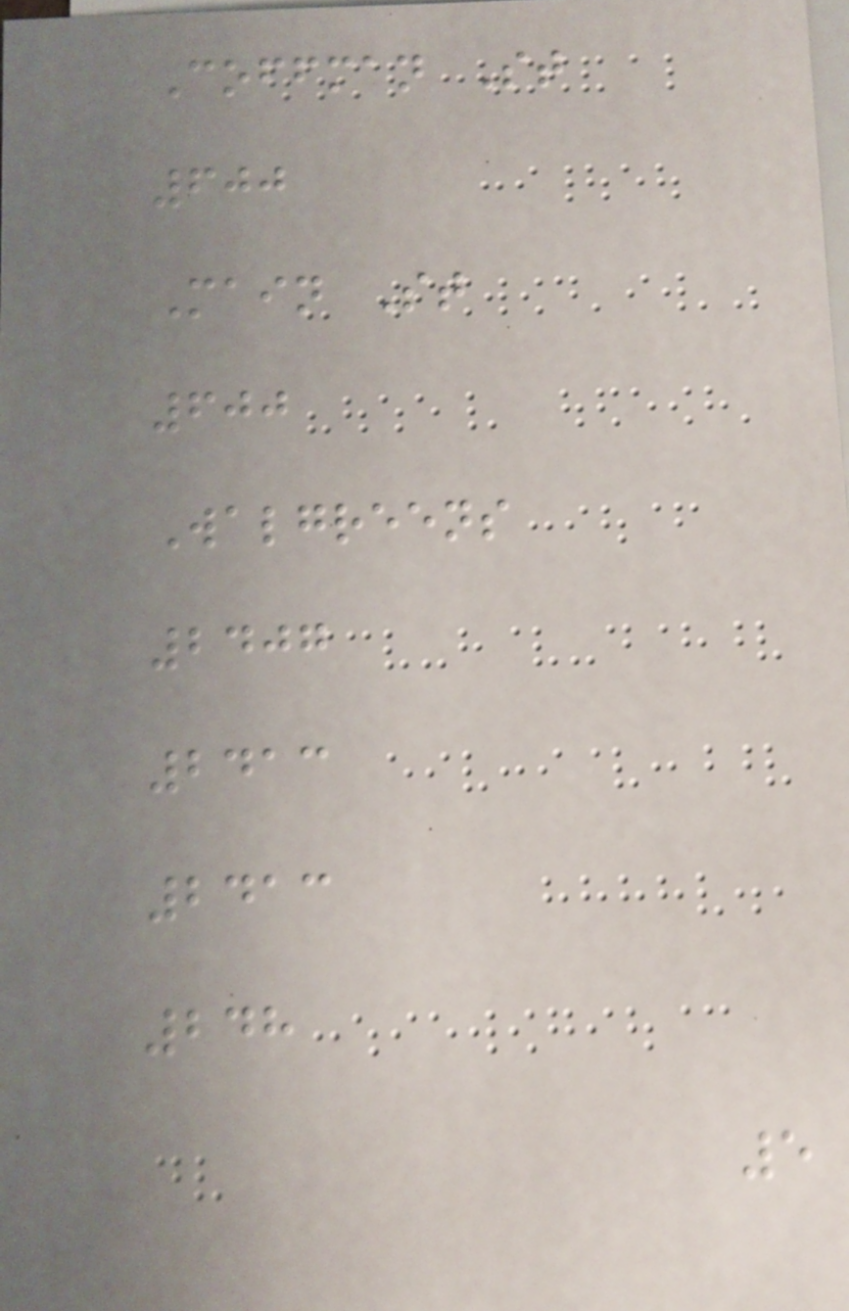Coffman St
600
Main St
600
Walgreens
2407
2413
2413
248
5
